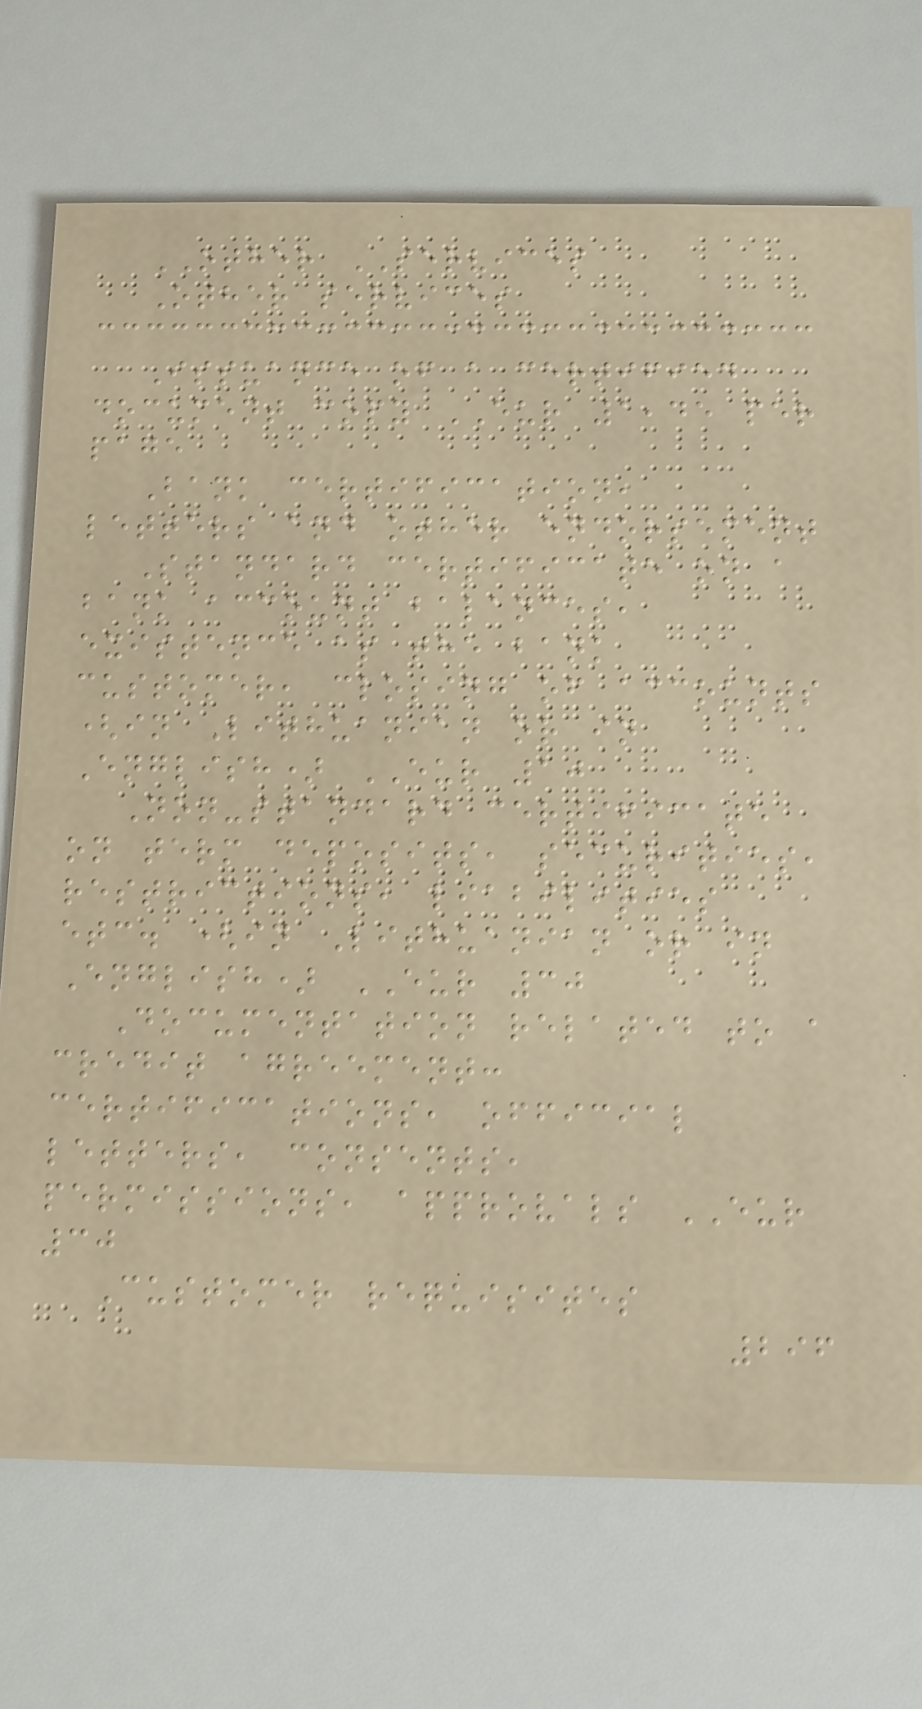OTHER SERVICES
Other services
Issuance of a certified
document copy EUR 1,45 per
page
Bank certification,
letters and other endorsement
Standard certificate on a
bank account balances,
existence as the bank
customer, closing of accounts
(in Lithuanian or in
English) EUR 10
Non-standard certificate
on term deposits, securities,
restrictions, liabilities
etc. (in Lithuanian or in
English) EUR 30
Documentation related to a
credit agreement:
certifications, official
letters, consents,
permissions, approvals EUR
30
Customer requisites
296
